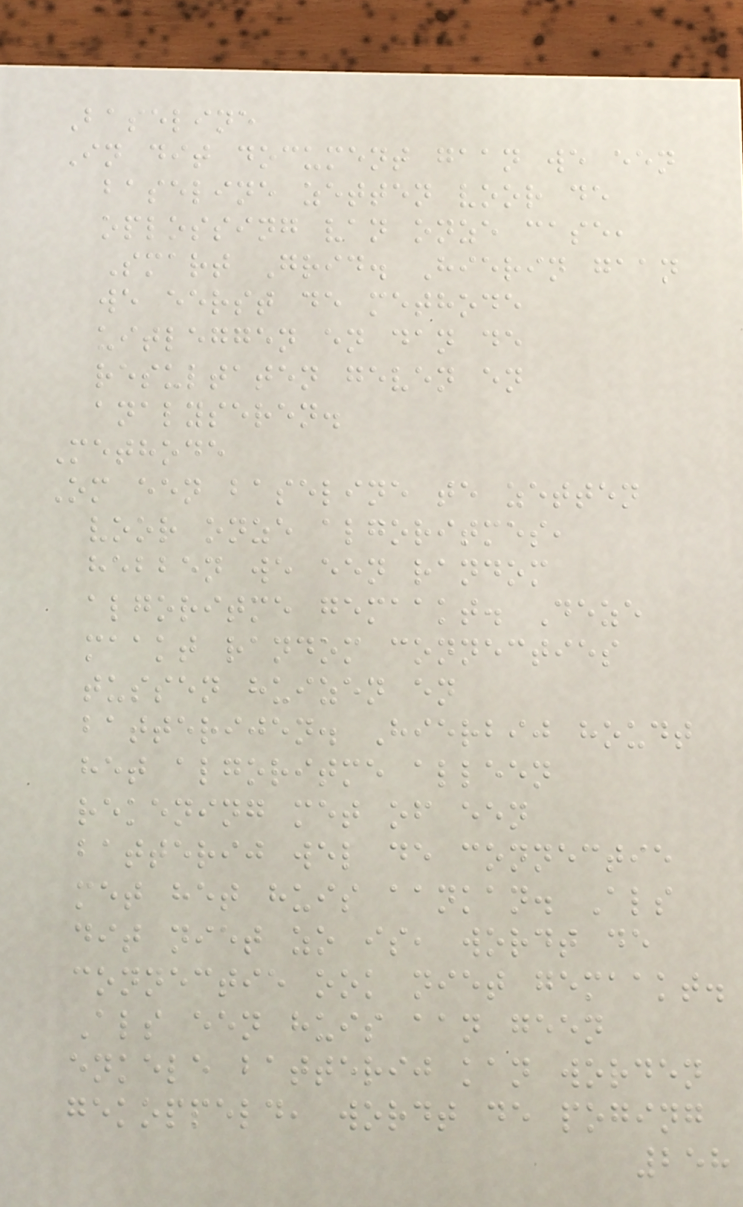Baseline
In dit document gaan we een
baseline zetten voor de
oplossing van onze case,
Smart Grid. Hierin gaan
we eerst de methode
uitleggen en dan de
resultaten geven en
analyseren.
Methode
Om een baseline te zetten
voor onze algoritmes,
hebben we een random
algoritme gemaakt. Deze
maakt random connecties
tussen huizen en
batterijen. Hierbij houdt
het algoritme alleen
rekening met of een
batterij wel de connectie
met het huis aankan. Als
dit niet zo is, wordt de
connectie ook niet gemaakt.
Als een huis aan geen
enkele batterij kan worden
gekoppeld, wordt de poging
258
